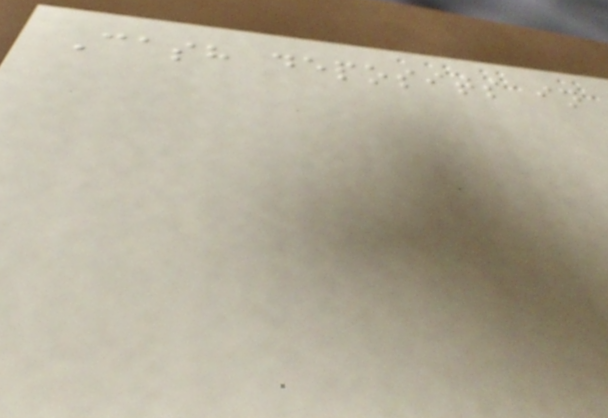Cash deposits in
